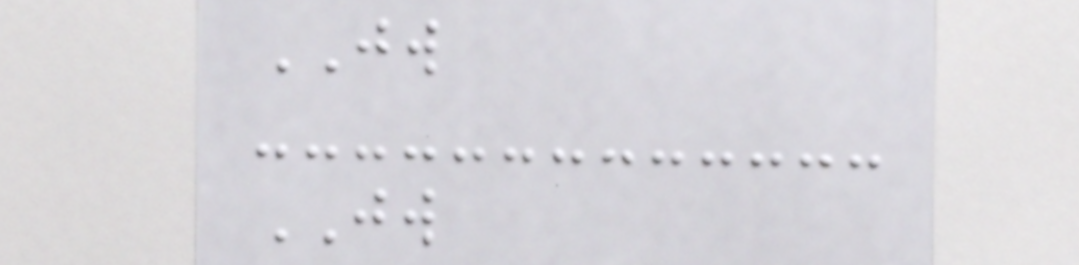JW
JW
